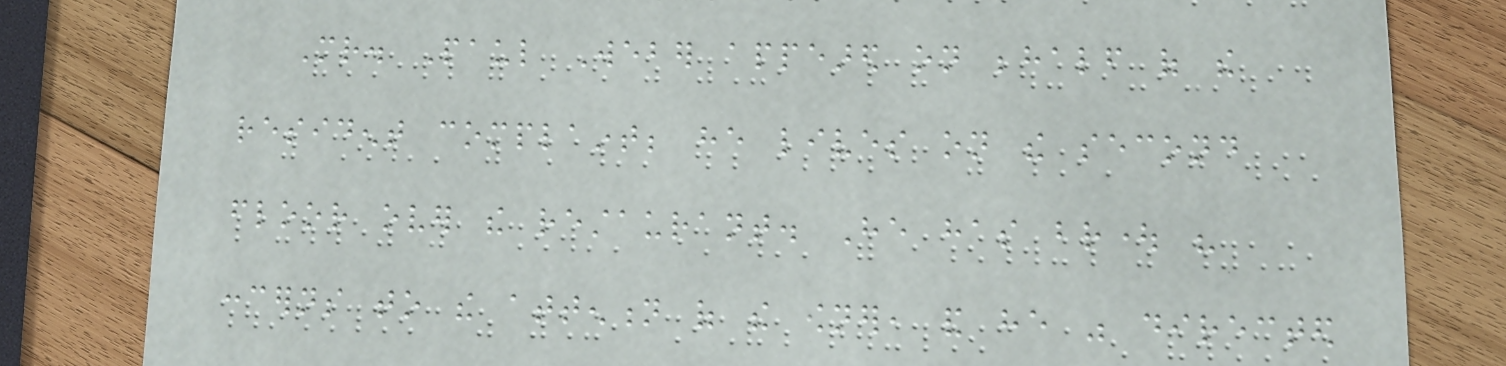Mr. Paul Weber appeared on behalf of the
resident complaint; he lives on the second
floor over the restaurant. He has brought his
concerns to the attention of the owner, and he was directed
